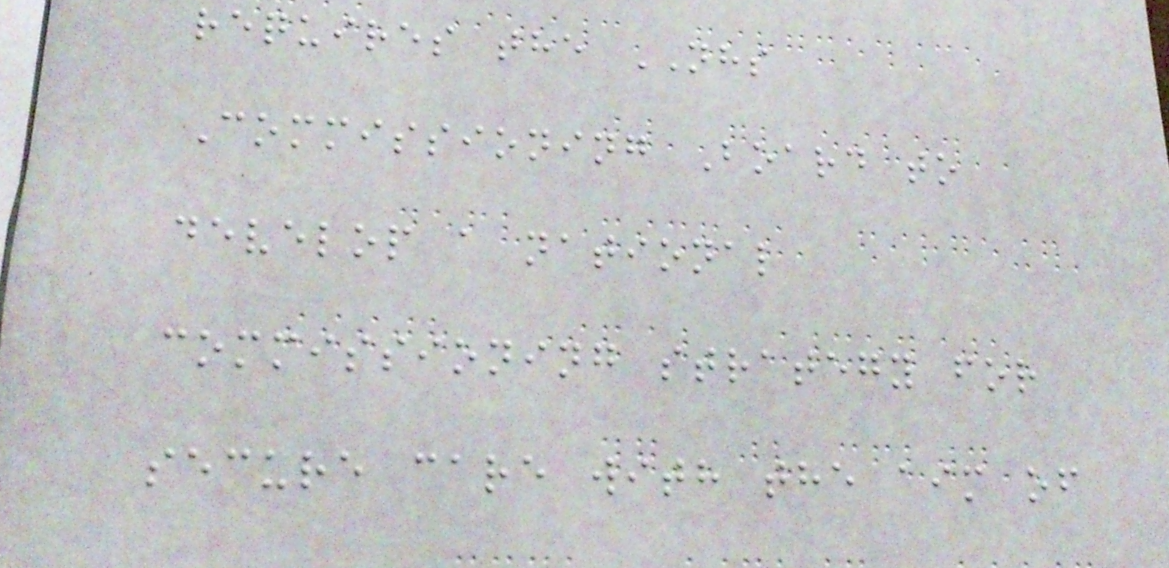requires the NHS
Commissioning Board to
develop a national
commissioning strategy for
secure care with the aim of
